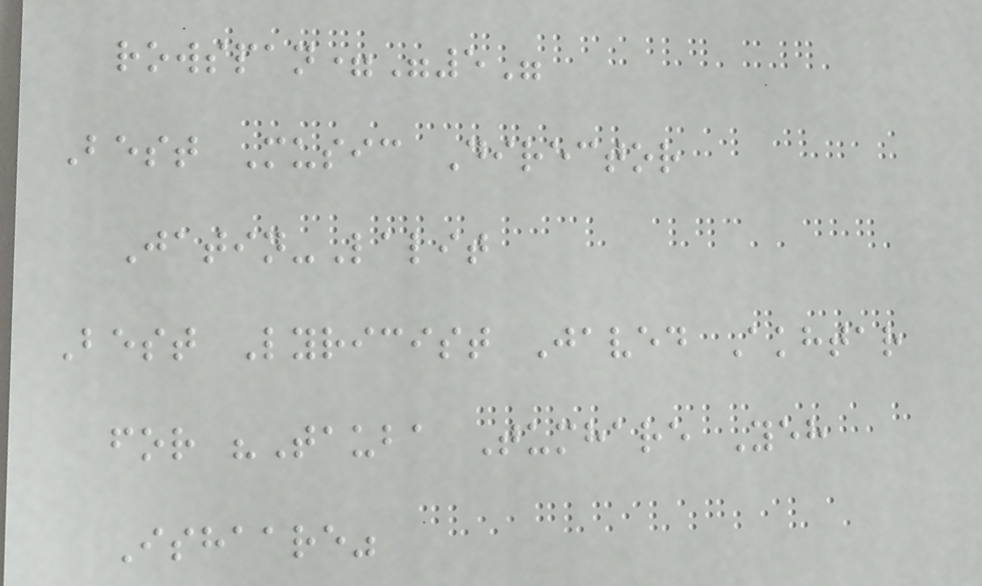rowspan="5"
Best Music Director
Jatin-Lalit
Best Lyricist Javed Akhtar
for "Tauba Tumhare Yeh
Ishaare"
